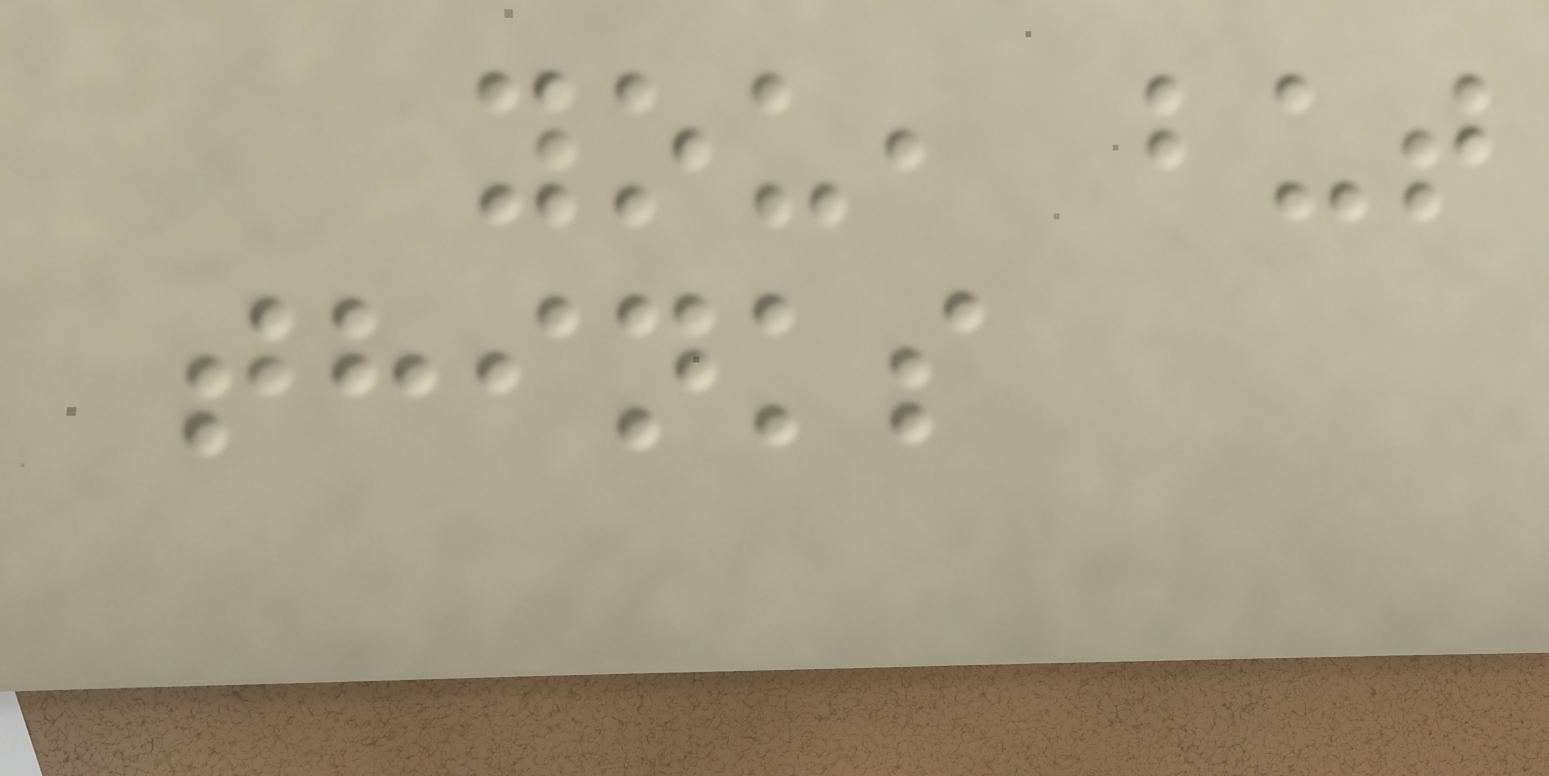you, but
thinks
